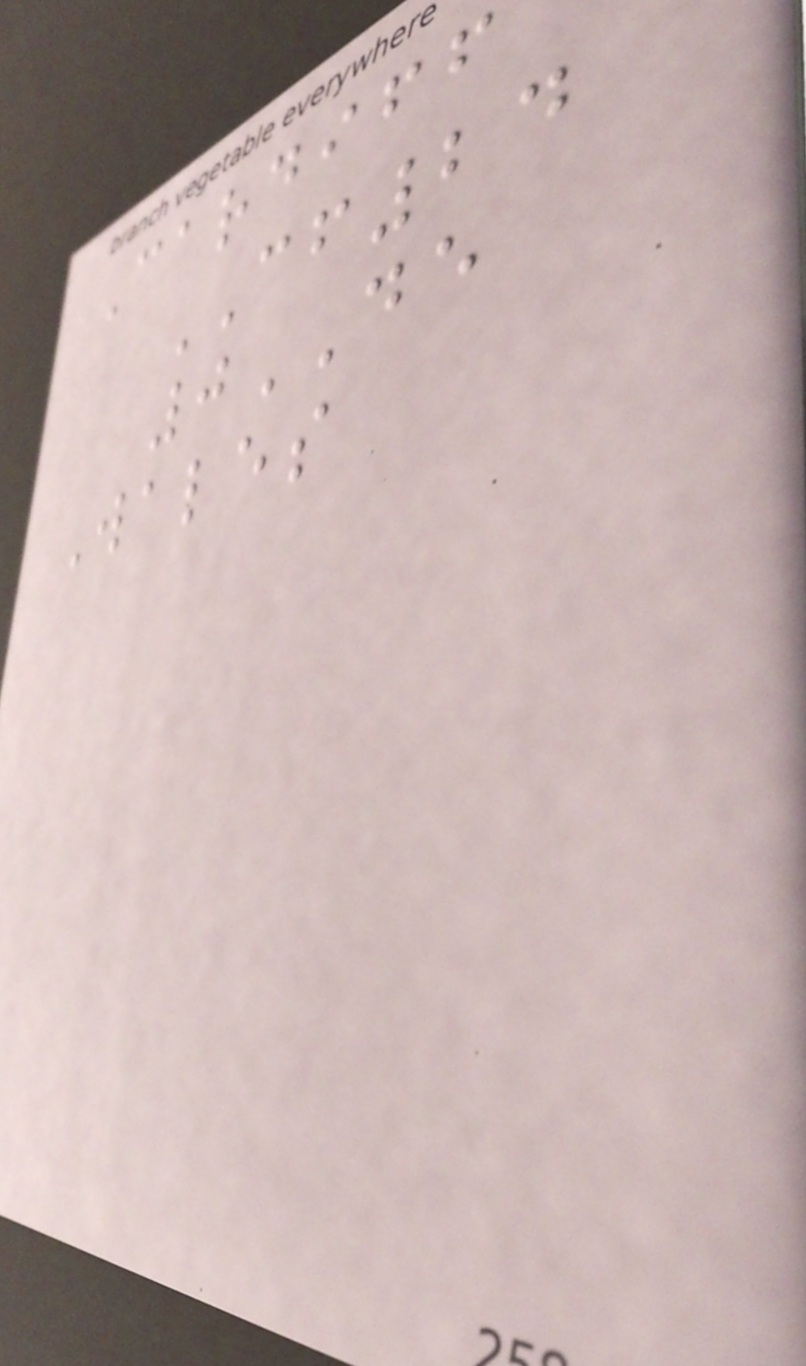Cardiff
CF24
0DE
Wales
